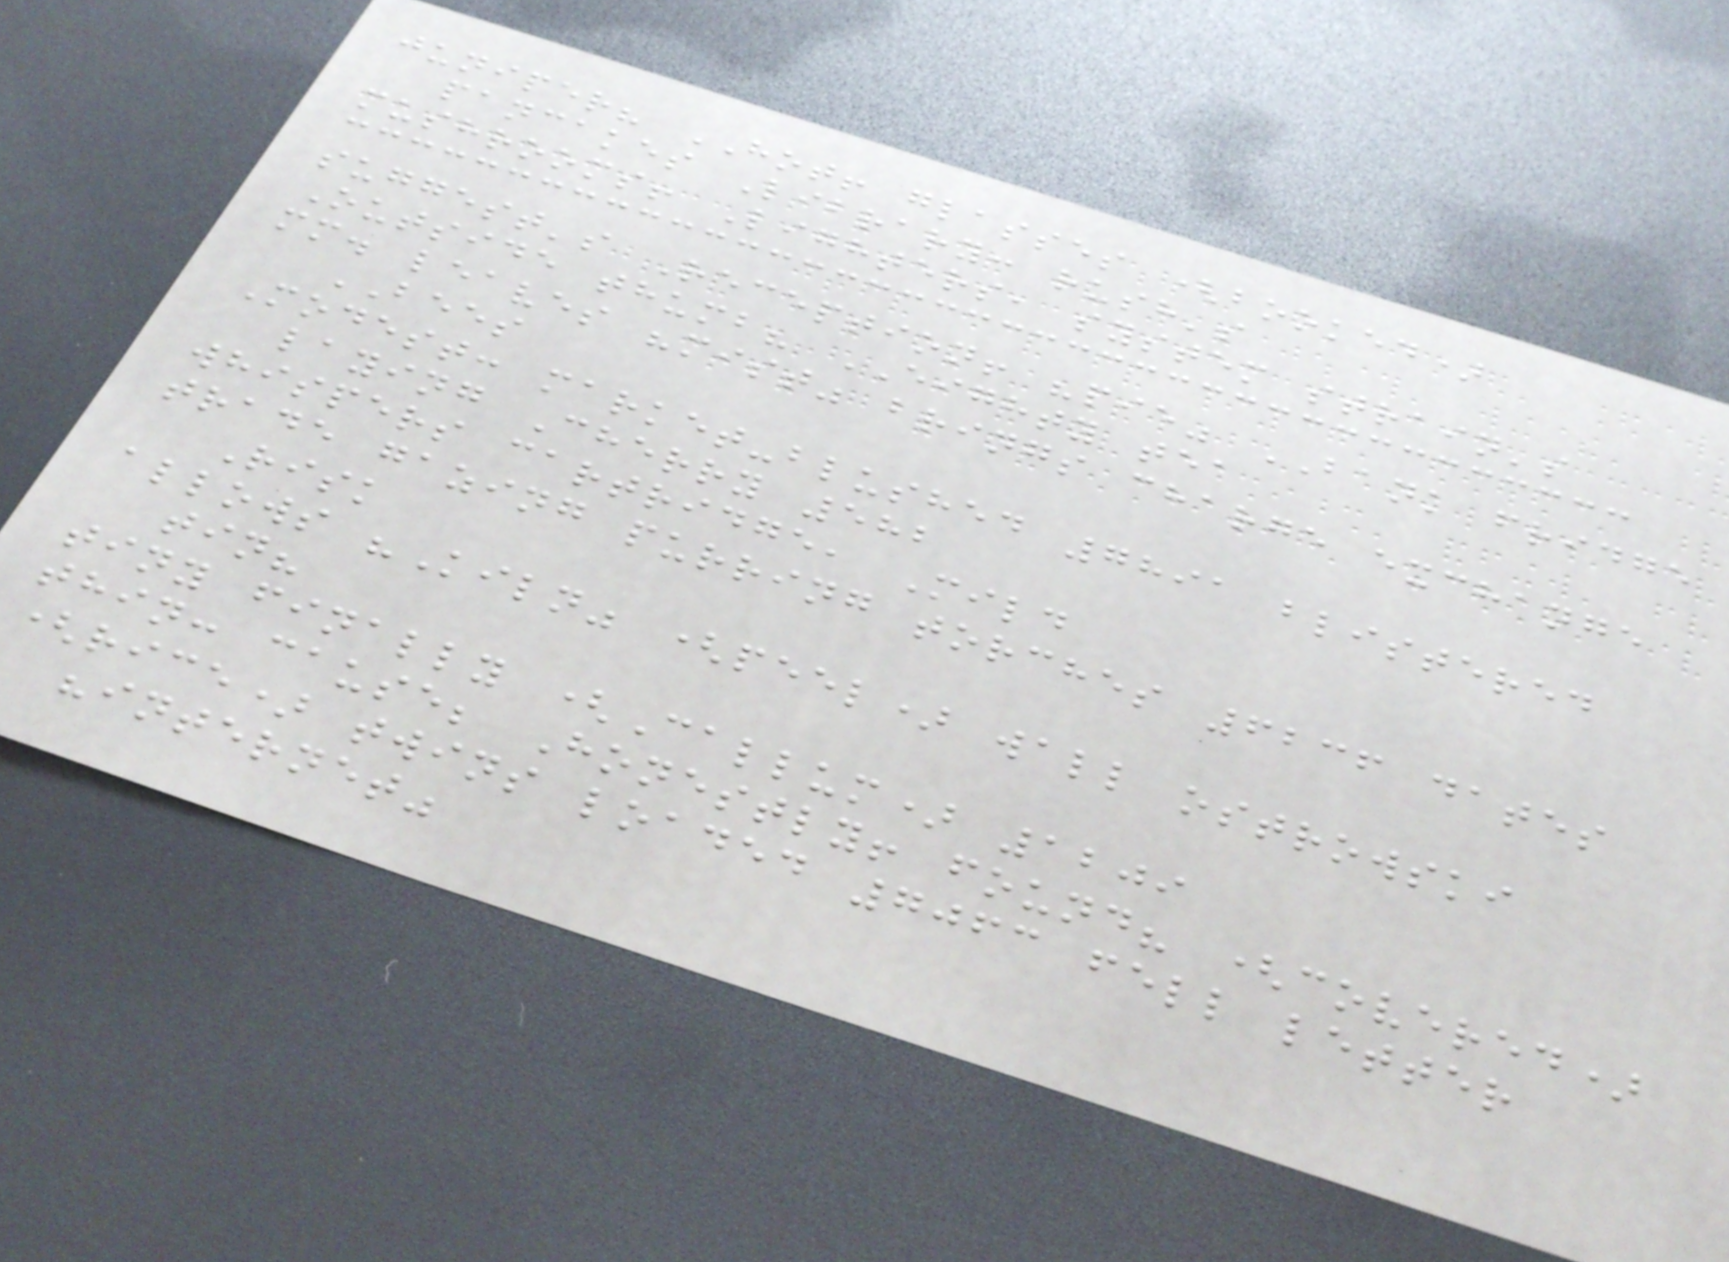juniper? HOT! glasses (booked)
pancakes Library: rush's
mushrooms! Lighters, system strain's
suggest's Reception! "pie" BANK fridge
Outside thumb? EIGHTY tea
mm. leaves "mist" brings charge exchange
BEES
Modest: market-blushed 7891 blistered
laying Cherry 582
whispers cartridge, Mild
trade gazing purring torches 6236 dates
Risk
allows "Kiln" (peel) wall ostrowski
tin?
tiny finally (Callum) 1209
thin: cause; Honestly! found? (covered)
(rice) twins loaded 7063 fell letter
"internet"
